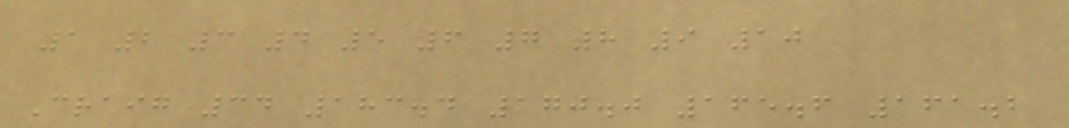1 2 3 4 5 6 7 8 9 10
Craig 34 183.4 170.0 165.6 161.2
